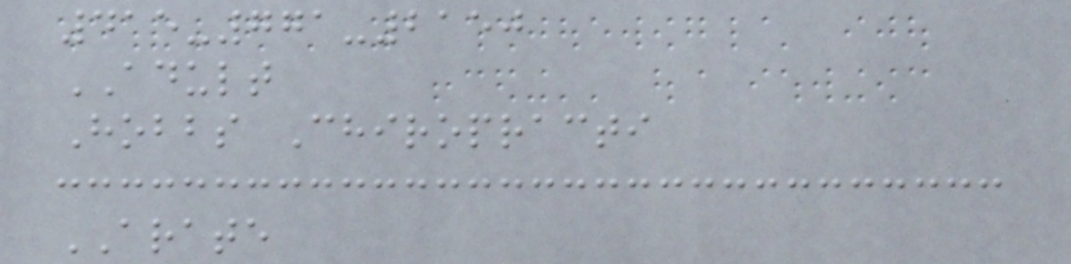415-771-2150
ADULT
Hobbs Chiropracti
ARATE
